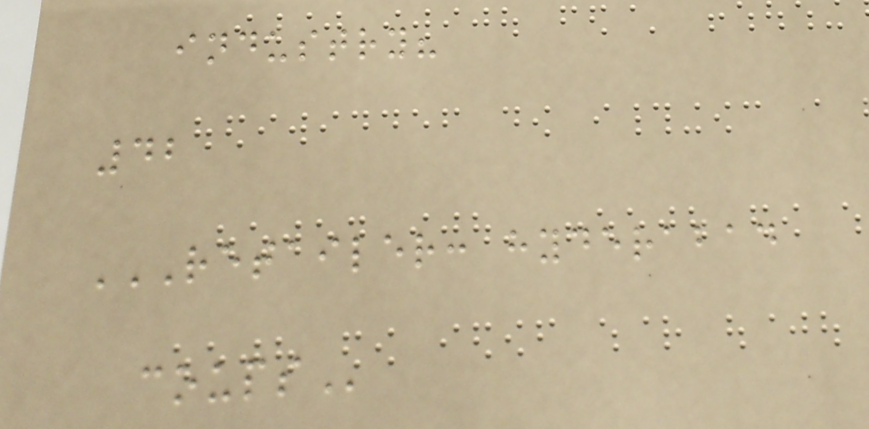industry?
42
RETAILER: HYDERABAD
COUPS
